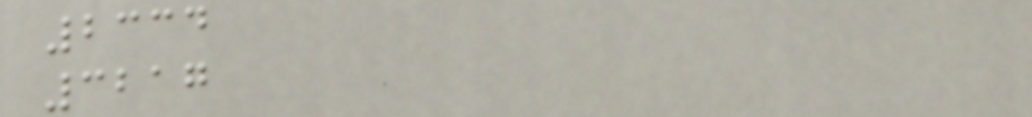2334
3217
